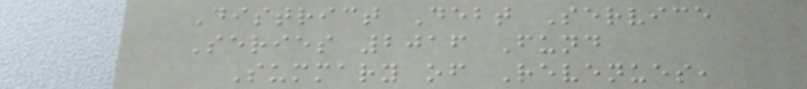District Debt Service
Series 2016 Fund
Summary of Revenues,
